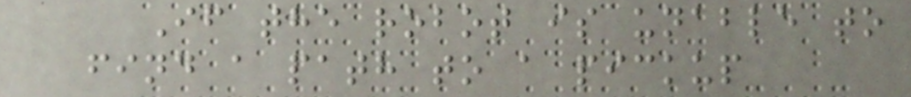If the robot is unable to
find a path to a pickup
